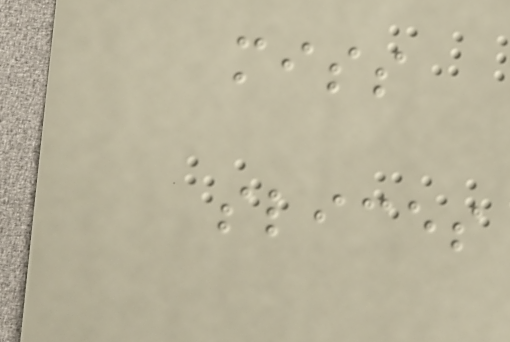miss
slices
